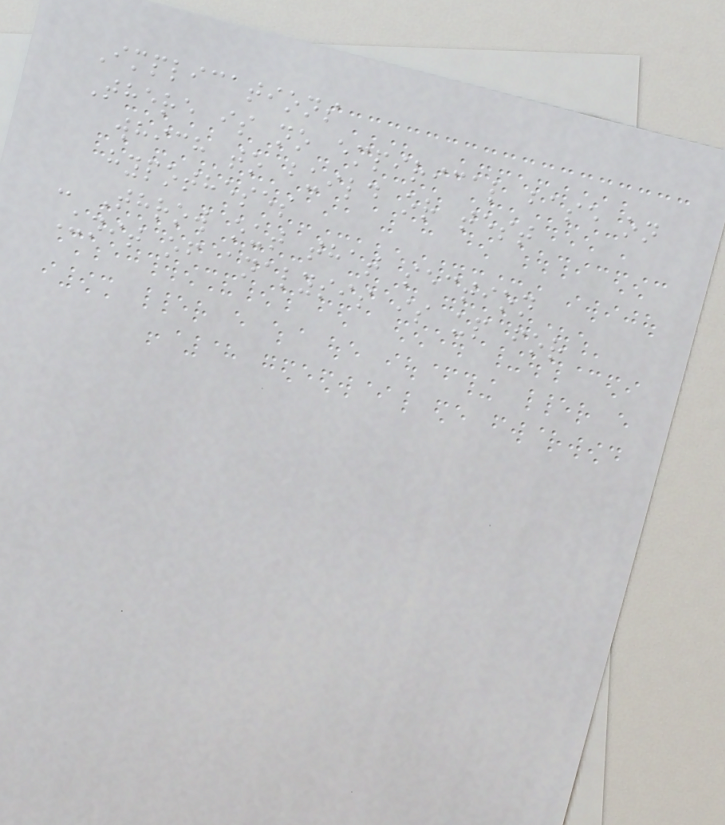Implications
There is no empirical base on
which to build or test
hypotheses
- Throw out that section
Unit of analysis is up for
